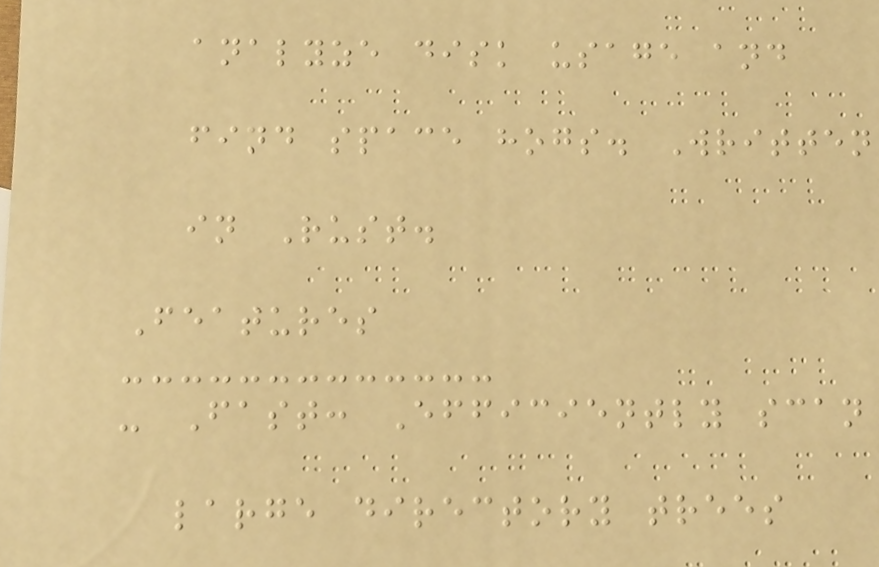analyze disk usage and
find space hogs. Written
in Rust.
Features
- Fast: Efficiently scan
large directory trees
